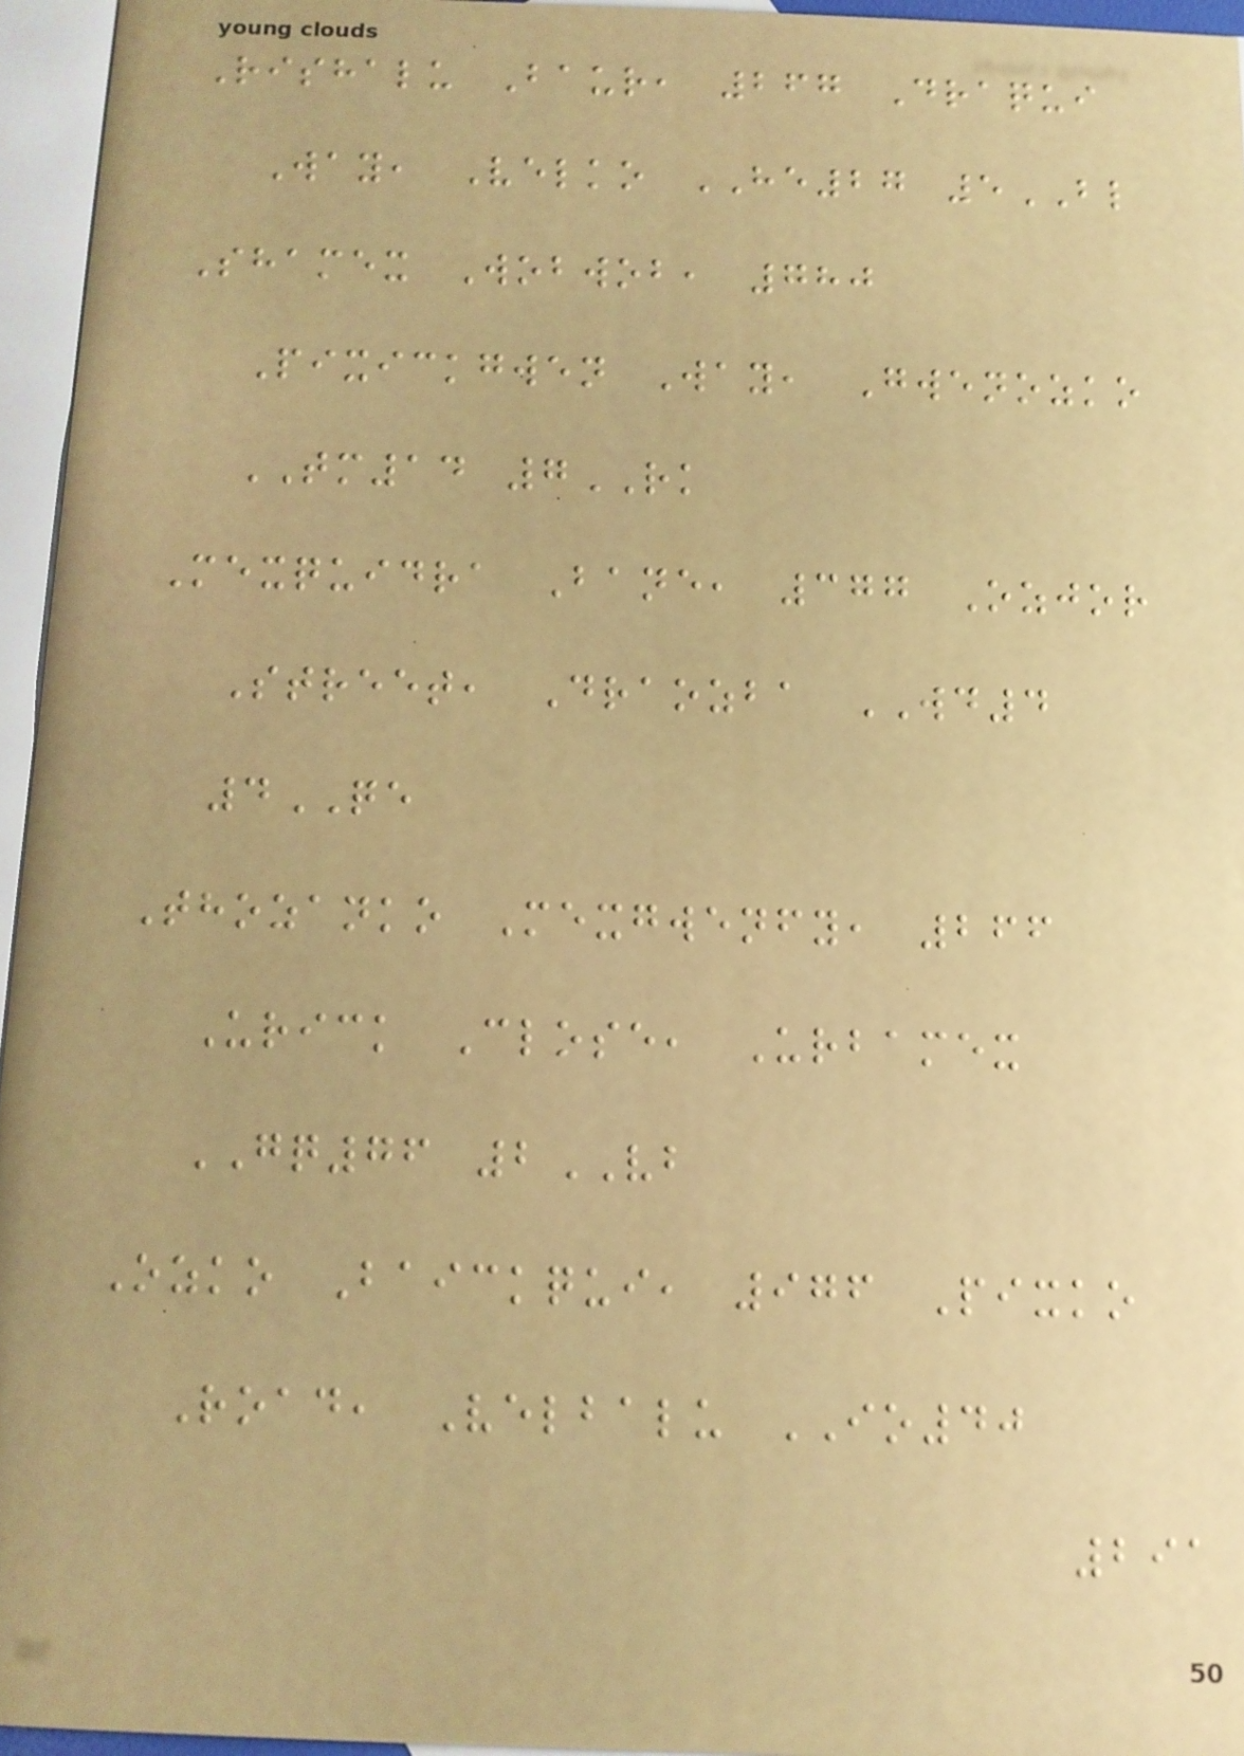Rishalu Baur, 267 Draqui
Way, Velko HE27 5BL
Shamex Wobwob, 780
Pixickgwen Way, Gwenozko
TM14 7RK
Mexquidra Bane, 377 Ozjor
Street, Draozba WD4
4QE
Thozanko Mexgwenfy, 266
Urick Close, Urbamex
GQ76 2VB
Ozko Baickqui, 976 Pixko
Road, Velbalu IO40
291
